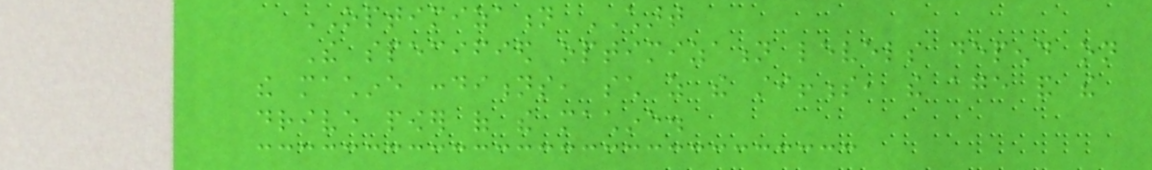OPTIMIZATION CHART
The specified optimization levels depend on
the machine conditions, such as the stiffness, the age and the
drive power of the machine.
